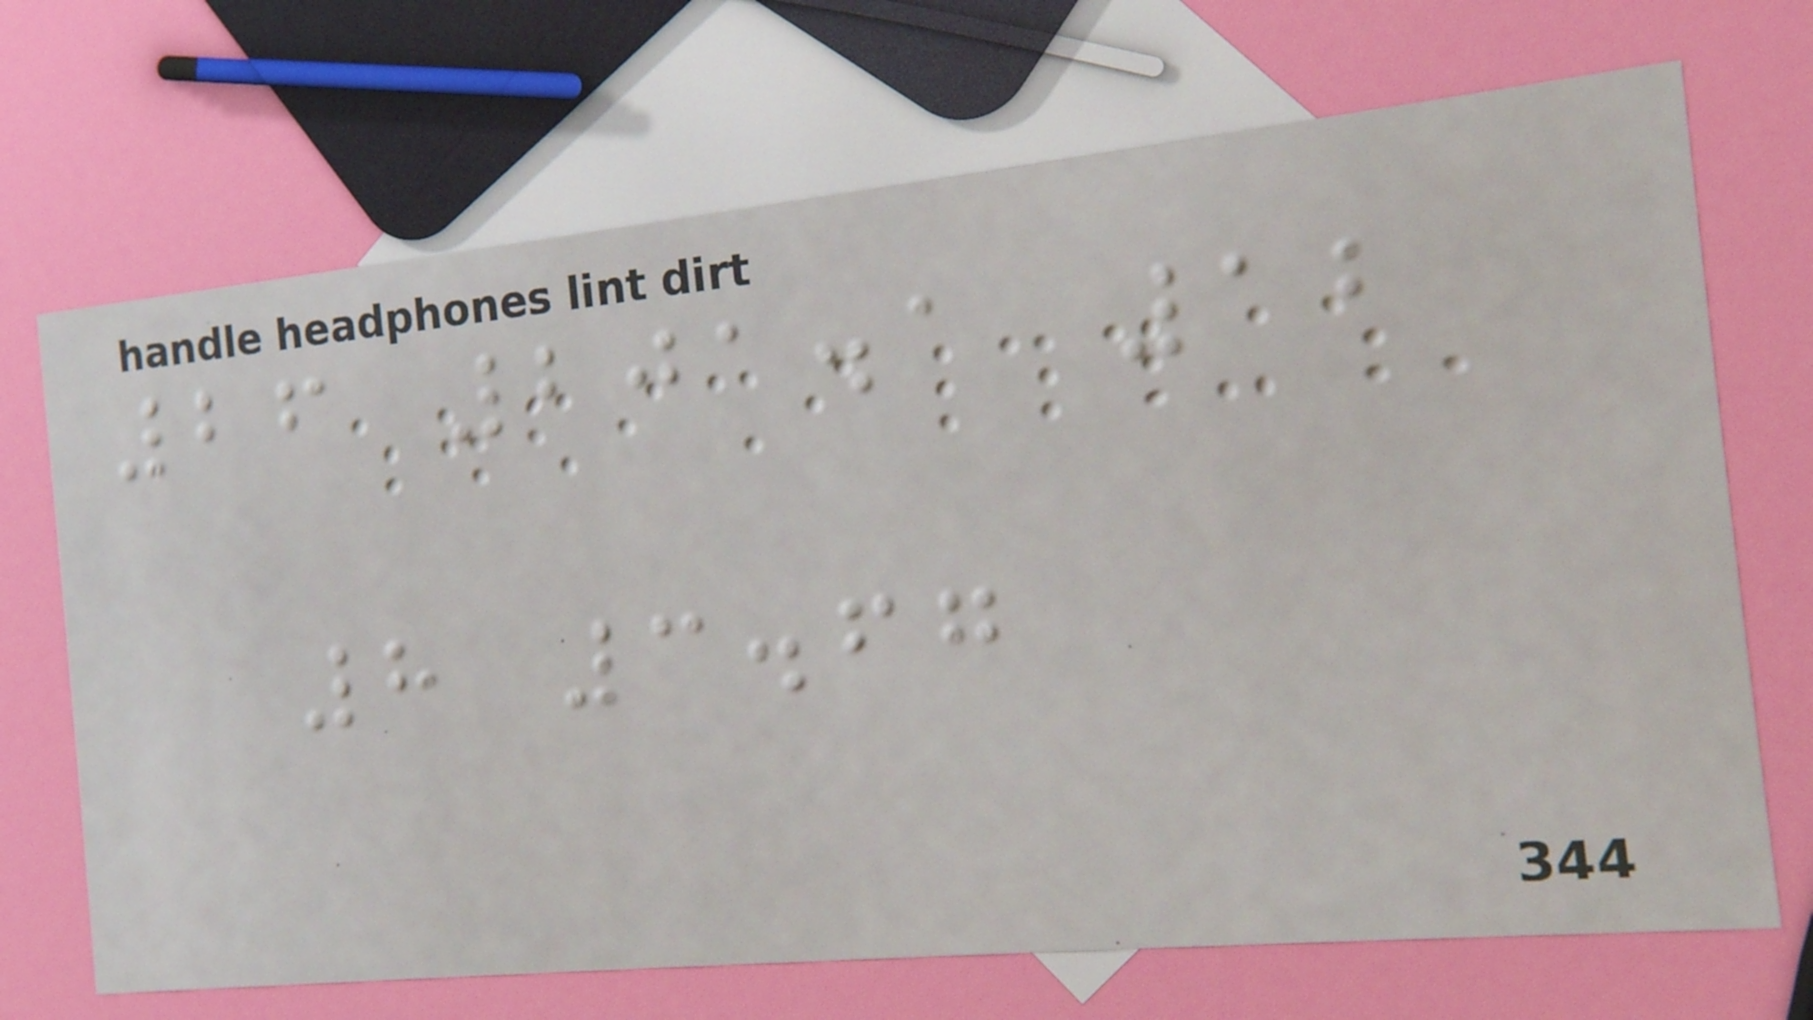26 201.1 12
8 3.67
